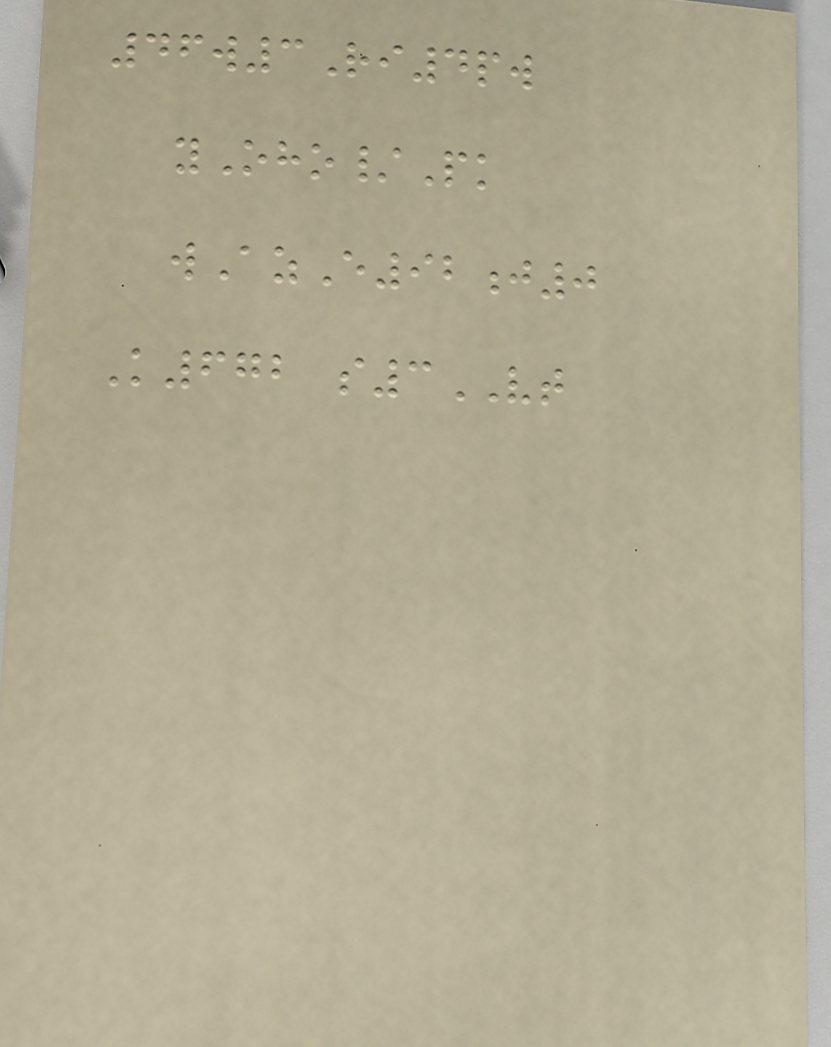46w3Ri4pw
yOho/Pk
wAzE92j0
K672 s3VT
